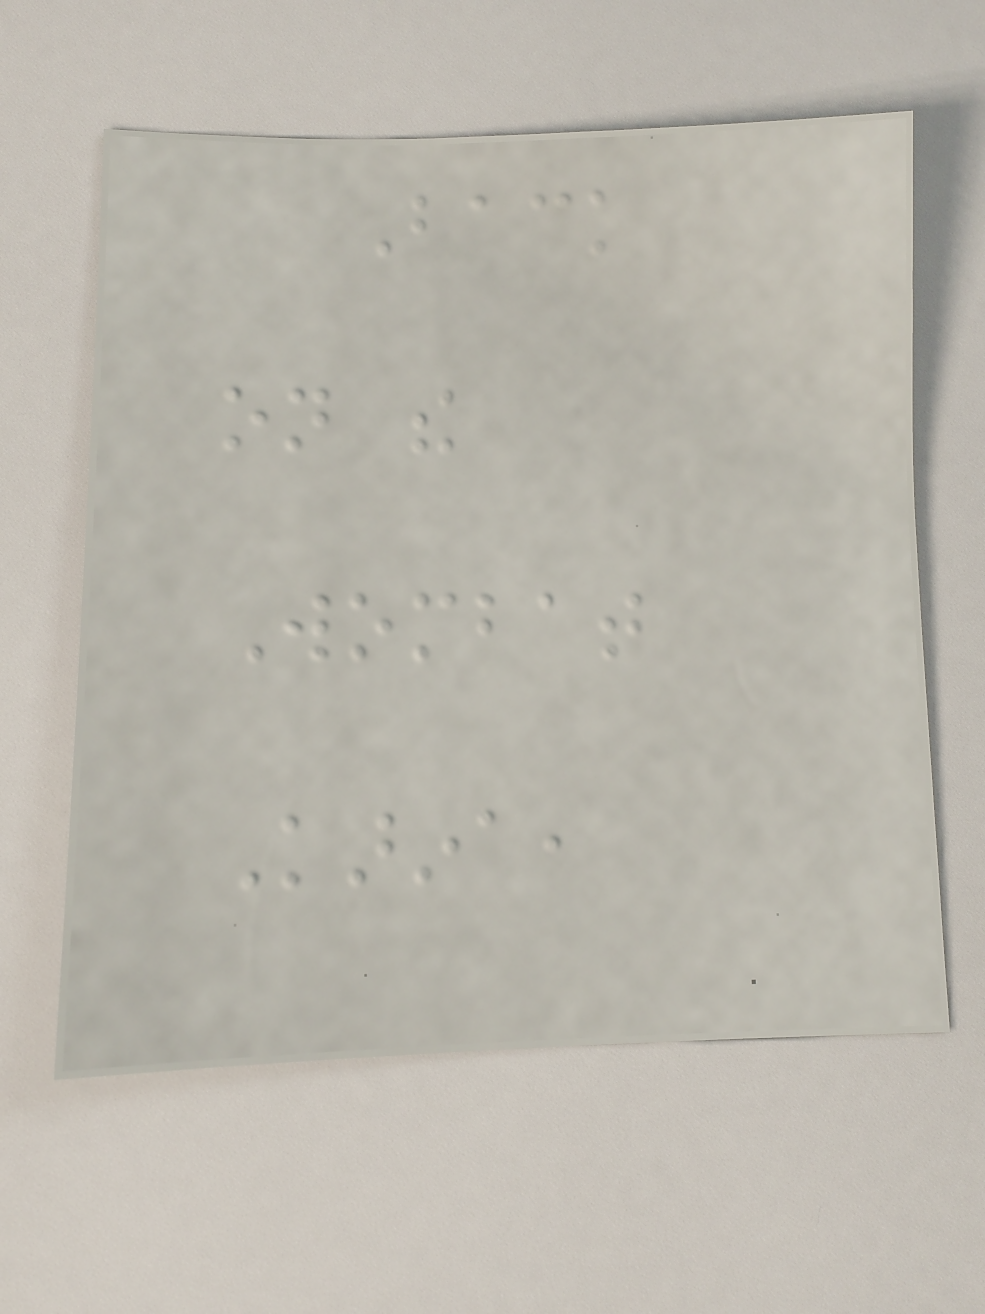Back
on the
Wombat
Karina,
